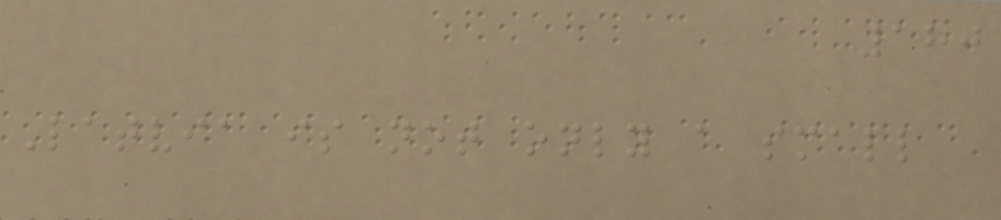180
Latvia is not only a small
